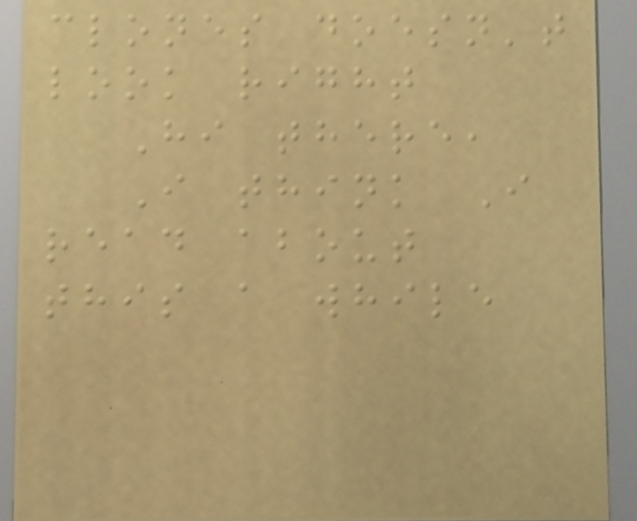clones doesn't
look right
Hi there,
I think I
read about
this a while
